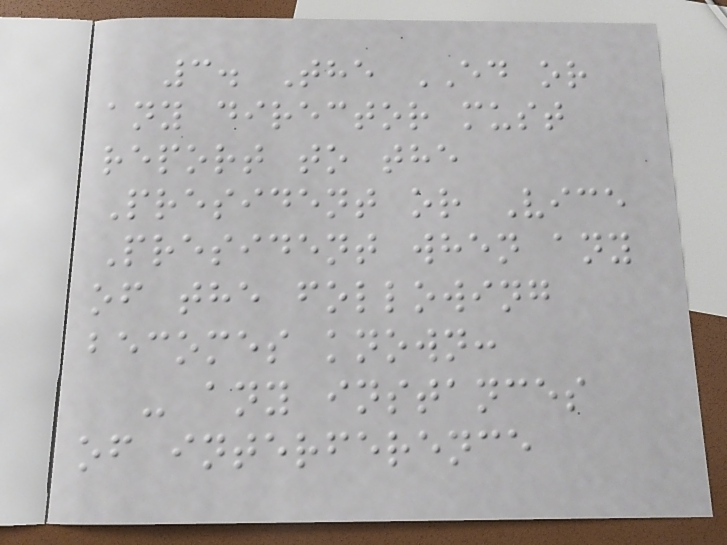3. The ED or
any director must
report to the
President or Vice
President when any
of the following
becomes known:
- any instances
of interference
